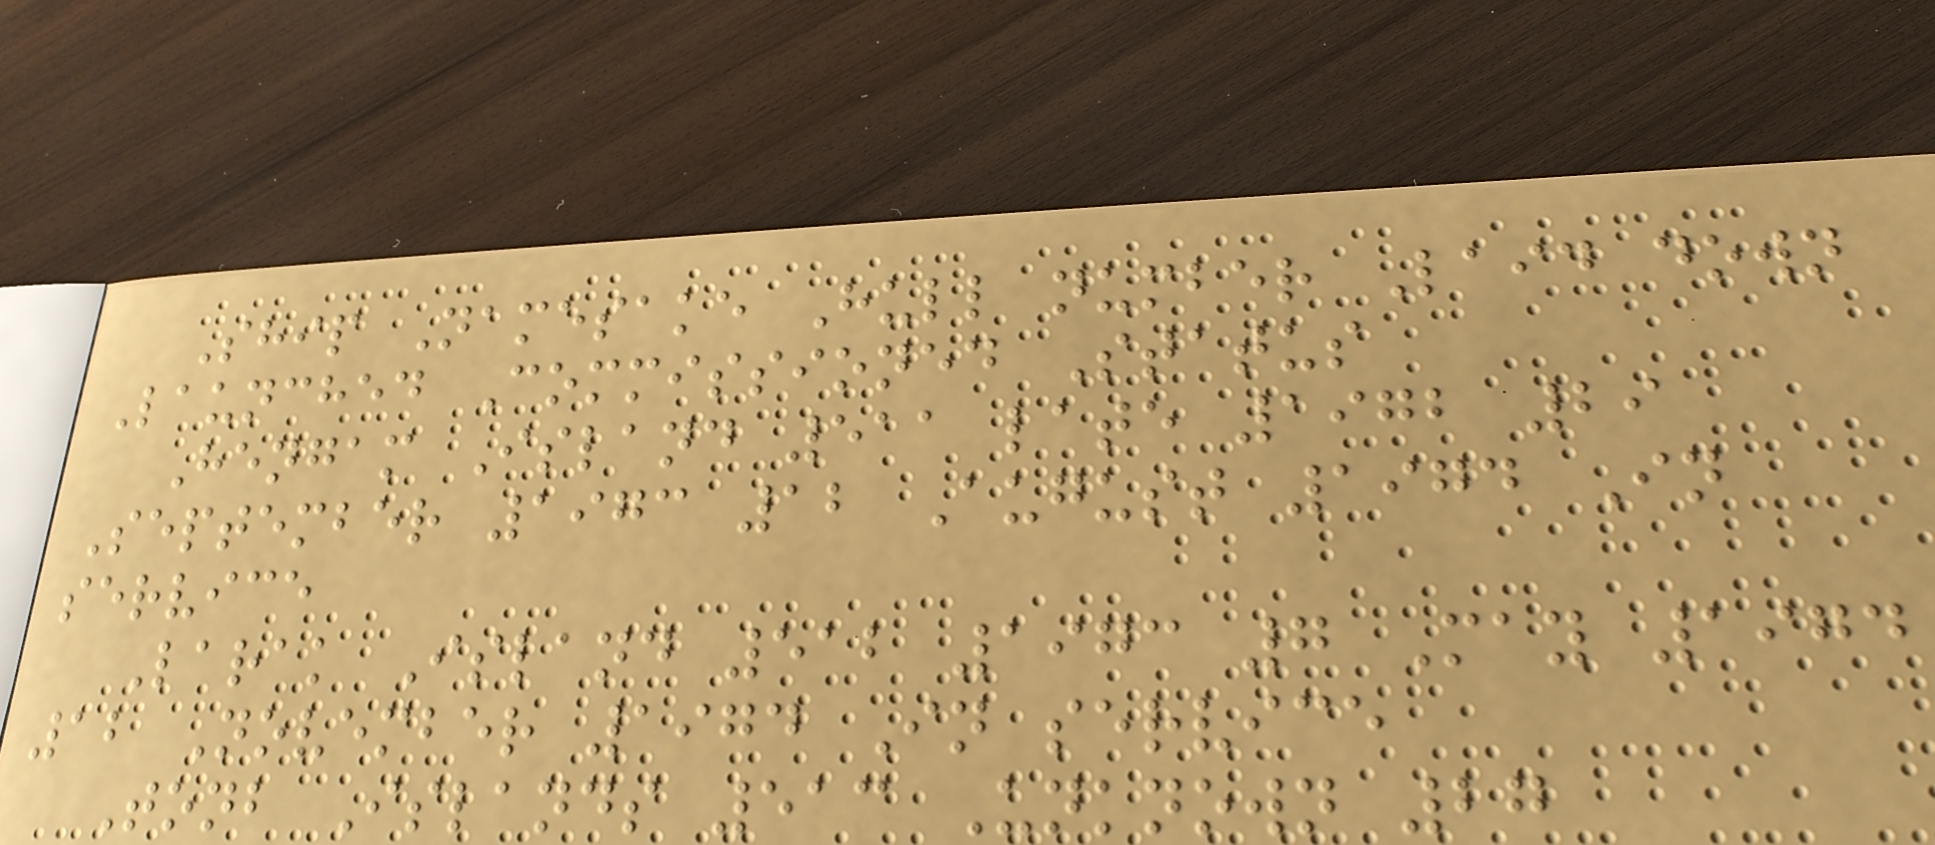Ship Namesake Hull number Laid down
Launched Commissioned Status
Hengam Island 511 late 1972 29
September 1973 12 August 1974 In
service
Larak Island 512 1973 7 May 1974
12 November 1974 In service
Tonb Islands 513 Unknown 27
